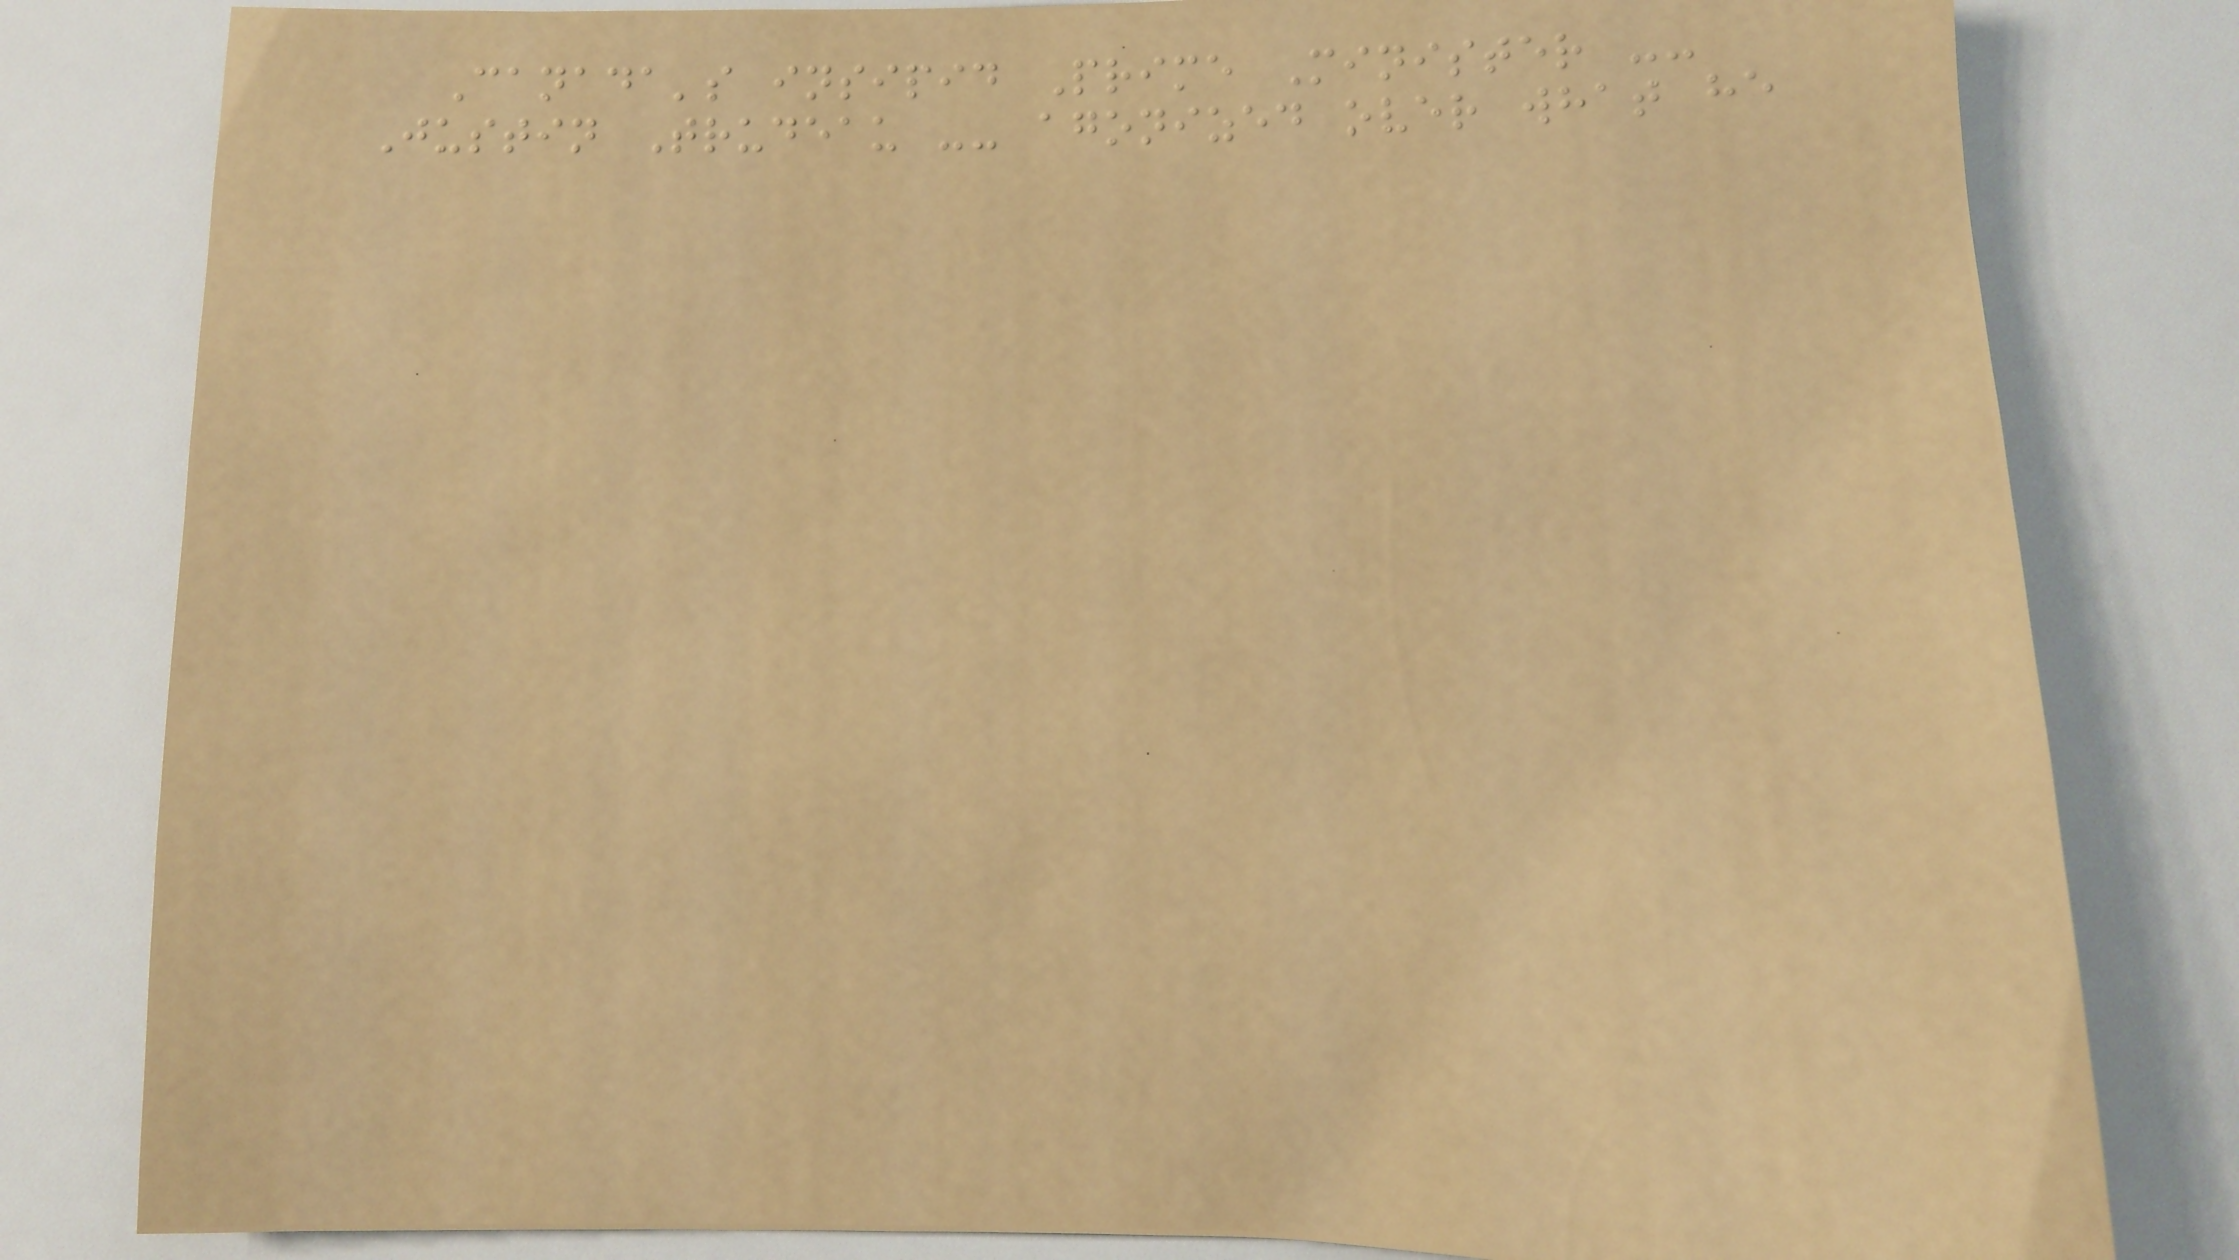Canada's insipid Prime Minister --
Justin Trudeau -- agonized over what he
